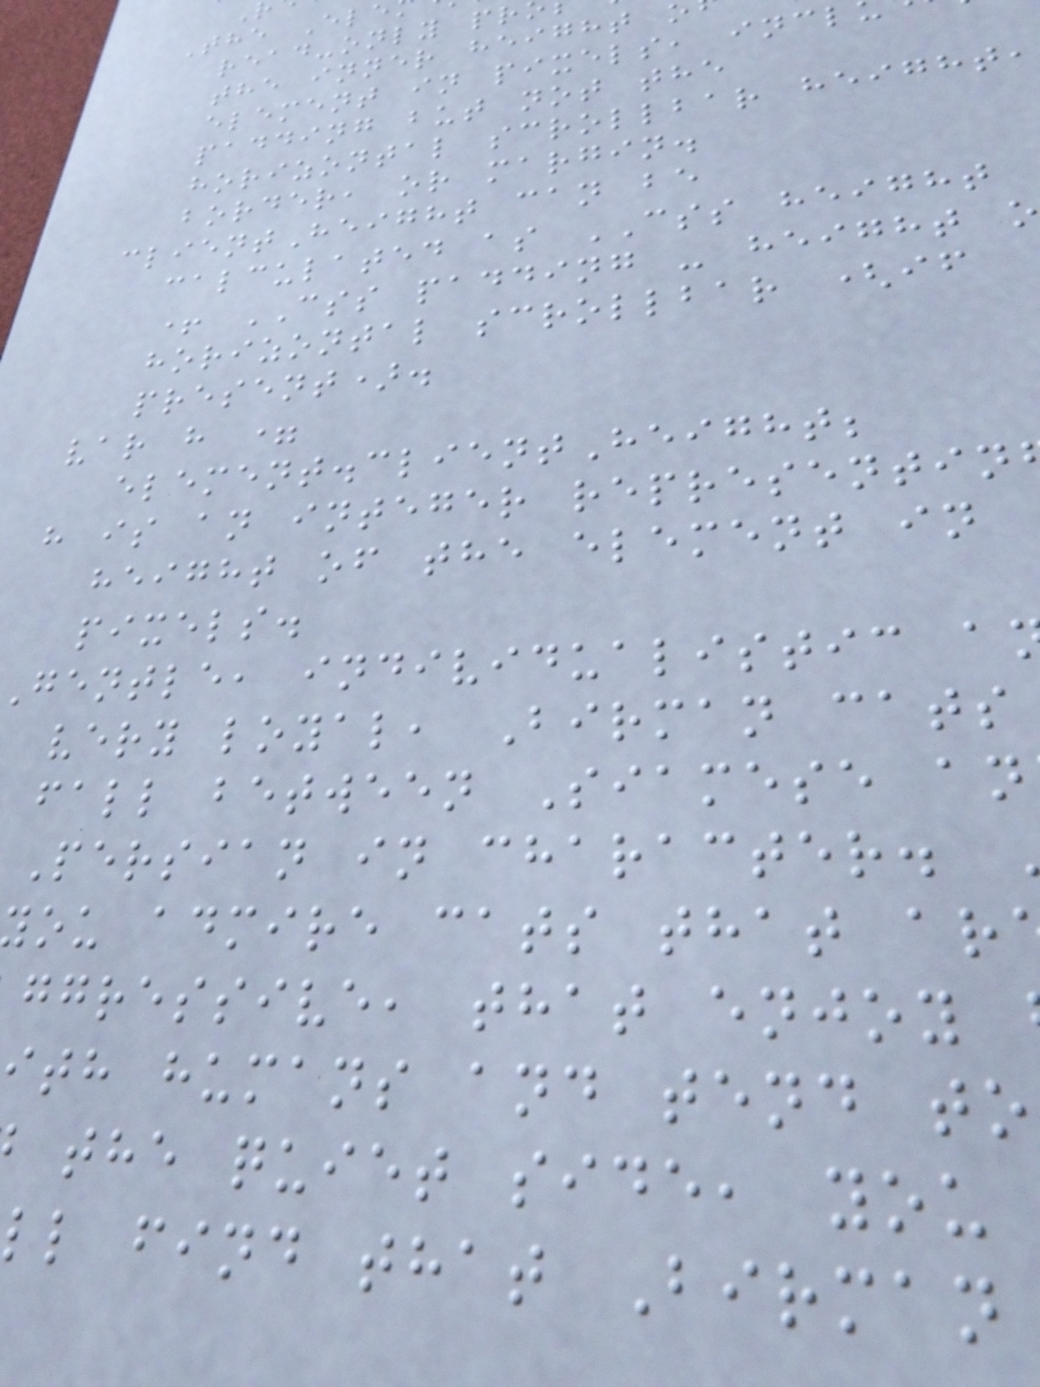The Ele
read-only pr
the inner height
element in pixels, incl
padding but not the
horizontal scrollbar height,
border, or margin.
clientHeight can be
calculated as CSS height
+ CSS padding - height
horizontal scrollbar (if
present).
var h =
element.clientHeight;
h is an integer representin
height of the element in
pixels.
gentle, individualistic a
very loyal, Birman cats
fall between Siamese an
Persian in character.
ou admire cats that ar
ggressive, that enjoy
ith humans and tend to
the quiet side, you
ll find that Birman
